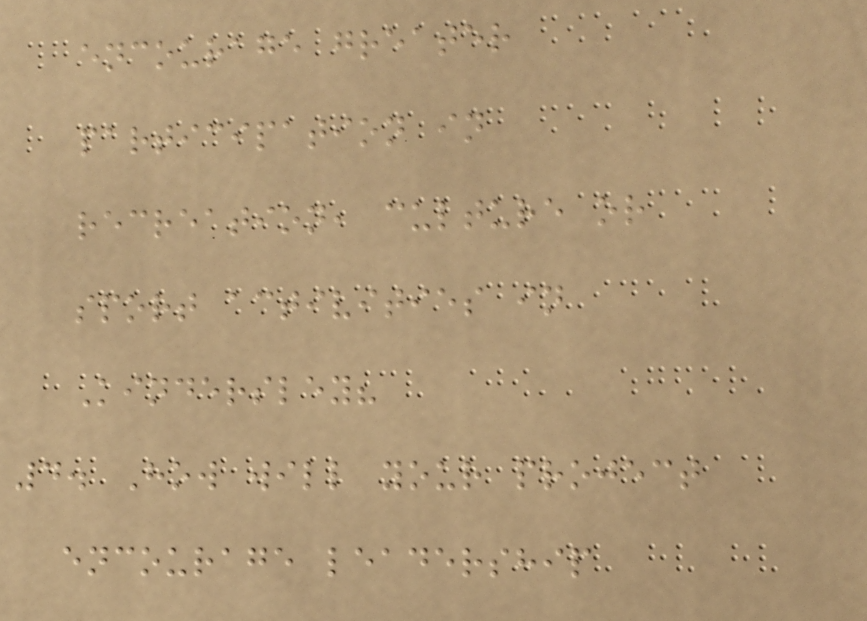encourage greater
participation in
recreation, culture or
sport activities in
Kindersley?
4. How will your project
encourage leadership
